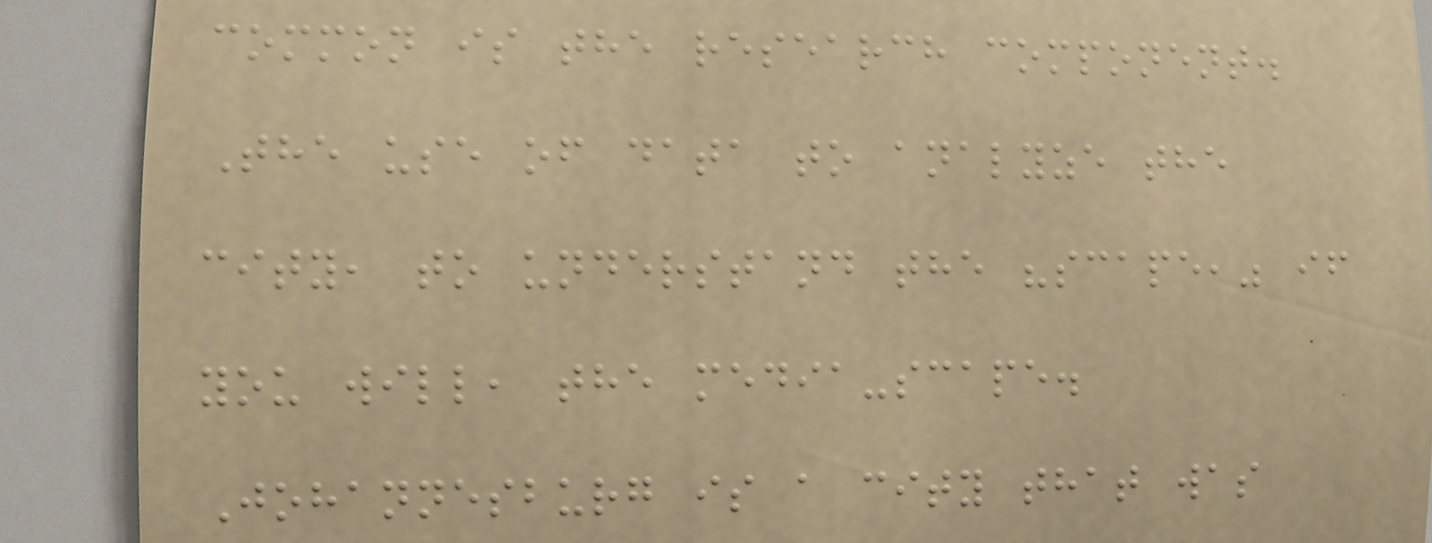common is the research component.
The use of data to analyze the
city, to understand the "scape," if
you will, the media-scape.
Johannesburg is a city that was
